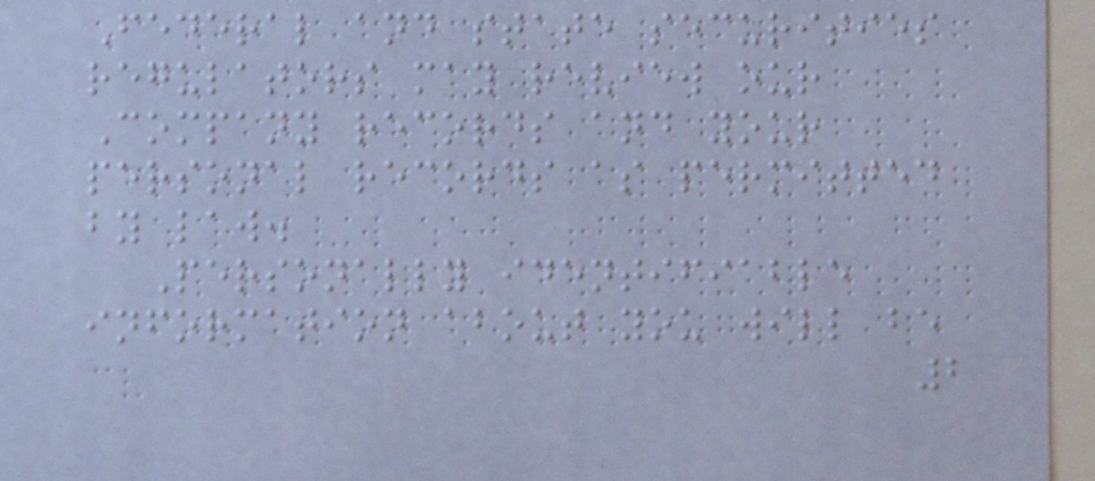Federal and state securities
regulators may review our
Company records and your
personal records as permitted
by law.
Personally identifiable
information about you will be
2
